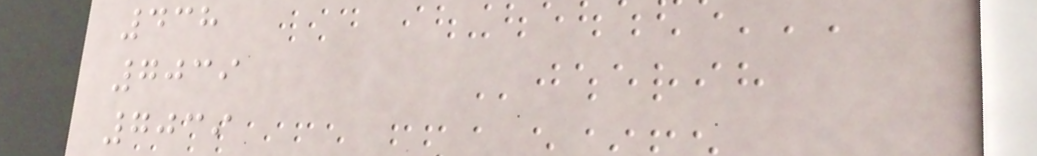438
7039
7039
